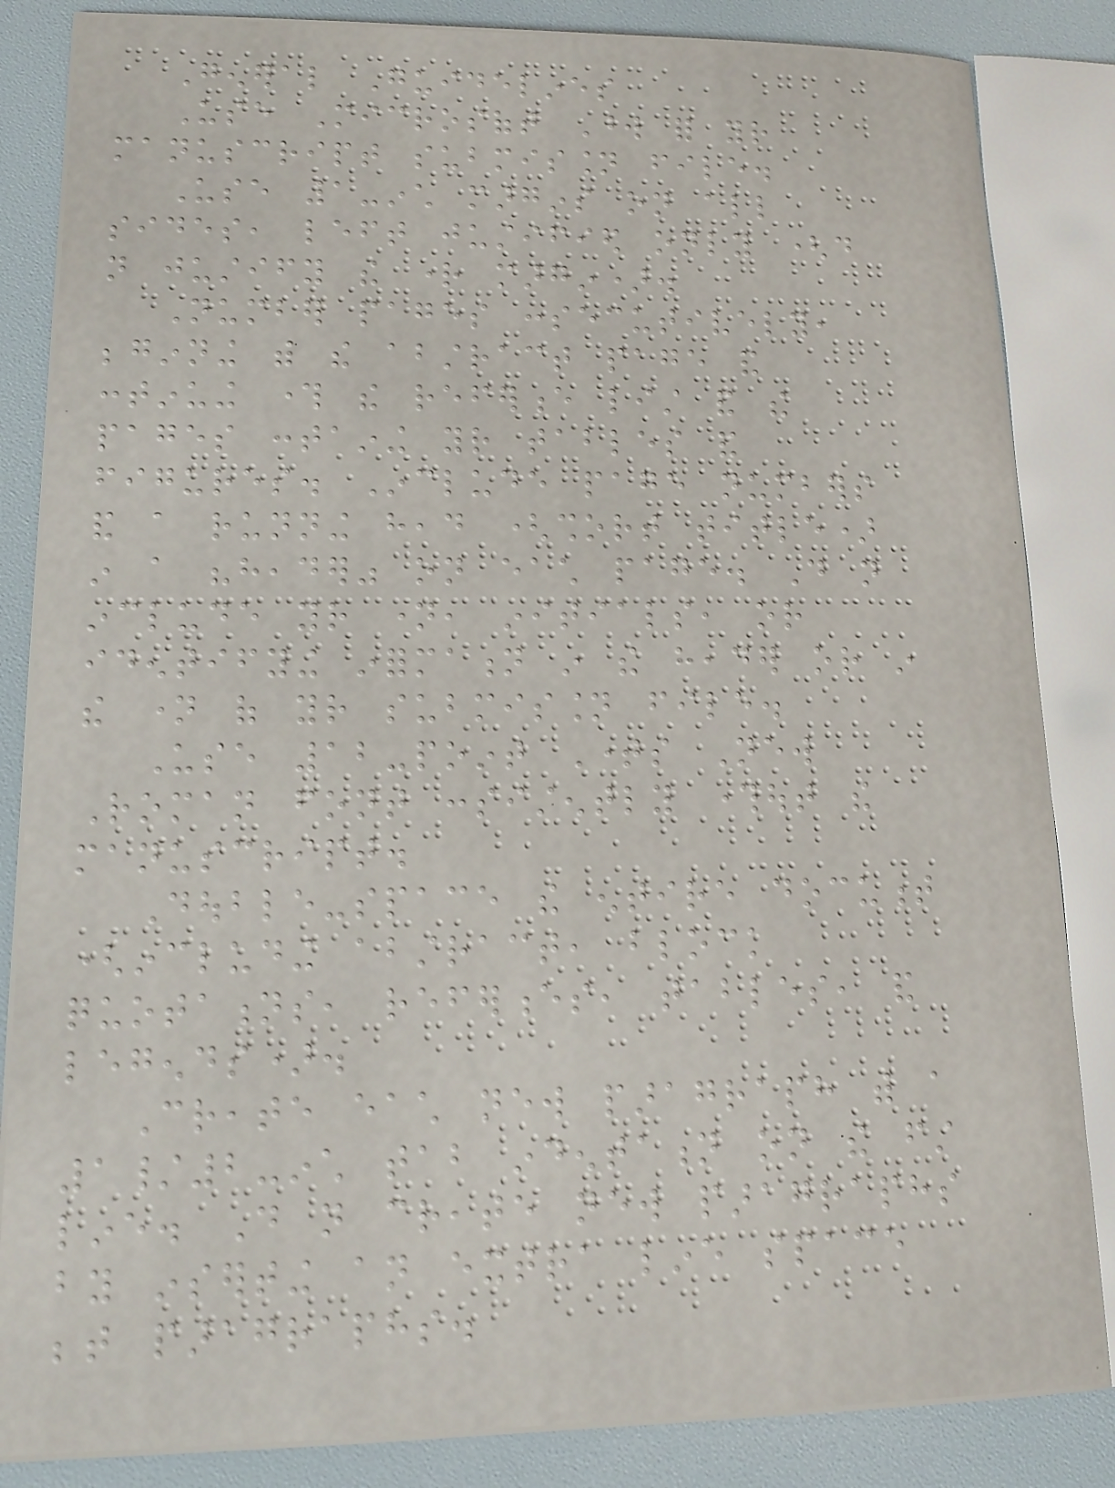General Guidelines
Use Microsoft Word for your
manuscript submission file.
Use 1-inch margins on all
sides, left justified only (do
not justify the right margin).
Number pages consecutively,
beginning with the abstract page and
continuing through the reference list and the
pages containing your tables and
figures. Include page numbers
and a running head (short title)
in a "header" on each page. Do not
include your name, initials, or
identifying information in the header or in
the name of your submission file.
Use 12-point Times New
Roman font consistently throughout the
manuscript.
Double-space the entire document
(including abstract, block
quotations, references, tables, and
legends).
Create each new paragraph with a
1/2-inch tab indentation on the first
line. Do not create new paragraphs
by inserting an extra line space
between paragraphs.
